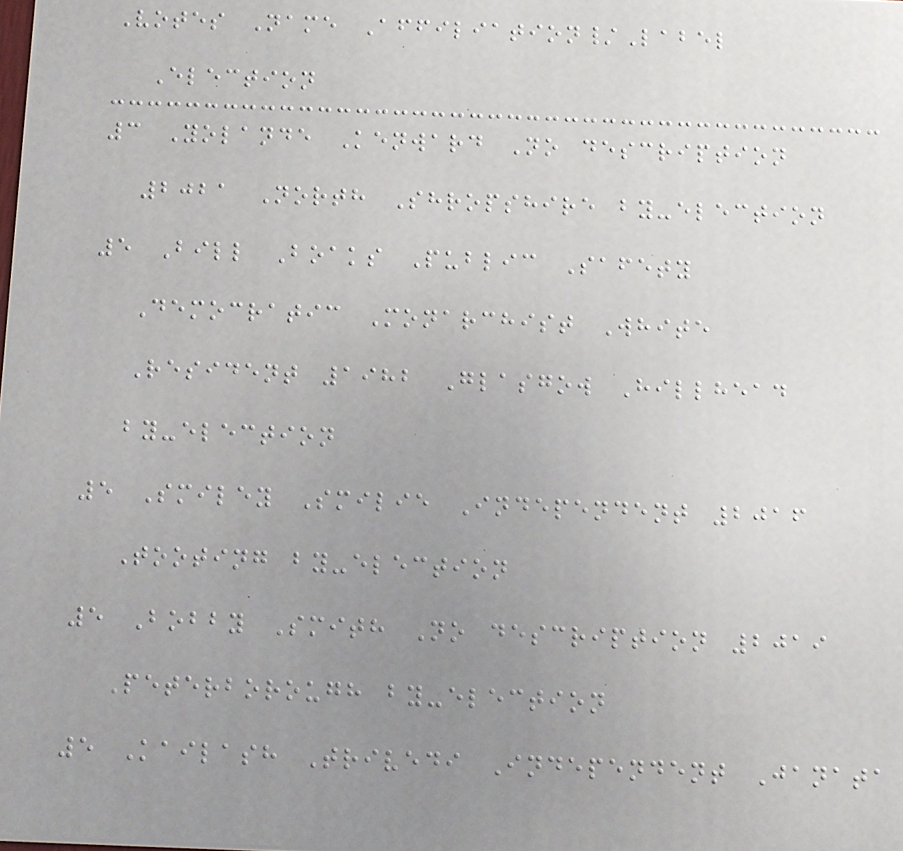Votes Name Affiliation/Label
Election
3 Yolande Kenward No description
2021 North Shropshire by-election
5 Bill Boaks Public Safety
Democratic Monarchist White
Resident 1982 Glasgow Hillhead
by-election
5 Smiley Smilie Independent 2016
Tooting by-election
5 Bobby Smith No description 2019
Peterborough by-election
5 Kailash Trivedi Independent Janata
